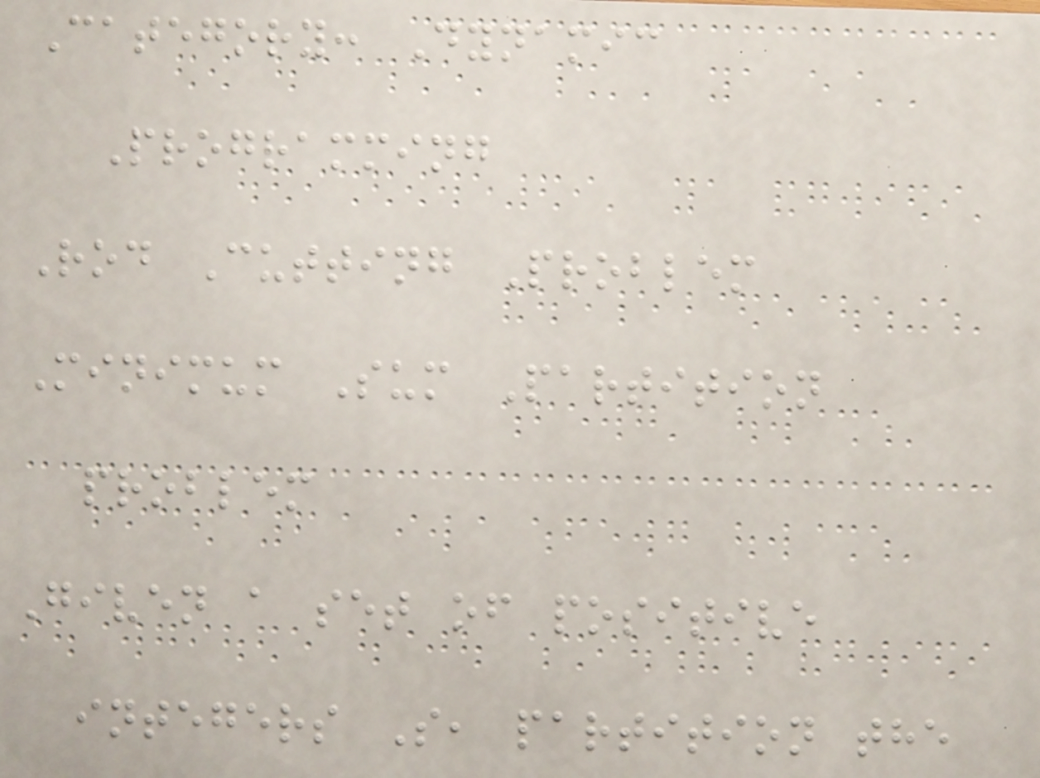Category: Dynamic
Programming
Rod Cutting Problem
Minimum Sum Partition
problem
Given a set of positive
integers S, partition the
